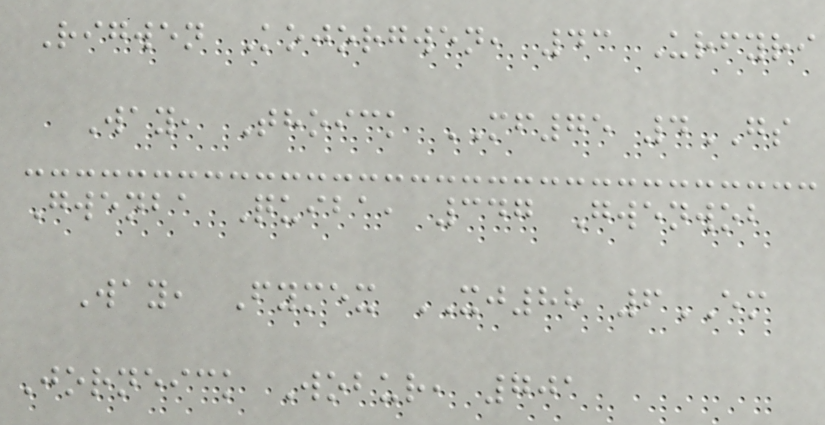Rigwen Kojorgwen, 43 Urfyri
Way, Thoick MF75 4GS
Gwenba Quiba, 347 Gwenwob
Way, Fymex XJ88 6EM
Jorneick Wobur, 701
